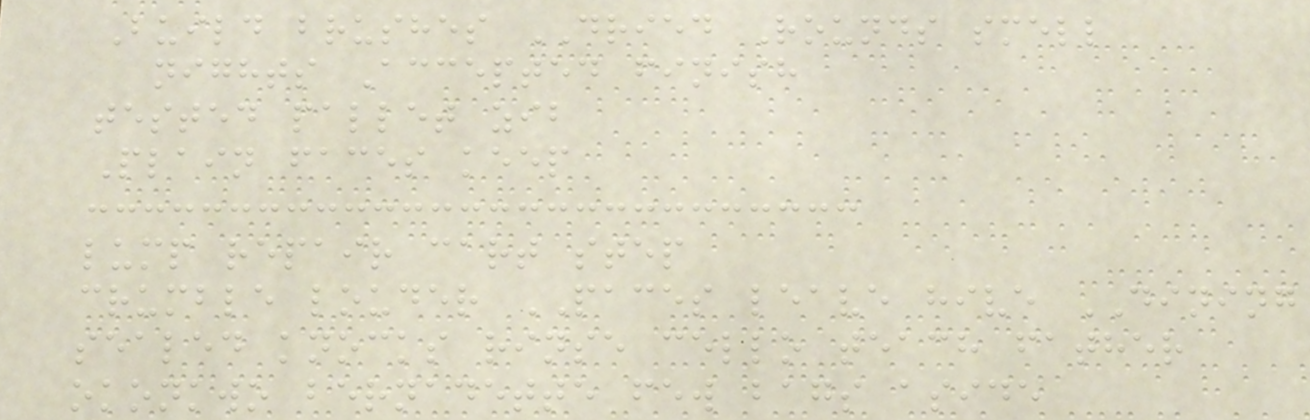Build brushes DRIED Rounds smell
nights Accepted finish
tested pallet zib
Plain faces keep
lump repair cart step
crumble louder PACES leave hive DINING
sealed knocks rinse cello teach father
okonkwo bernadette few bags aside
